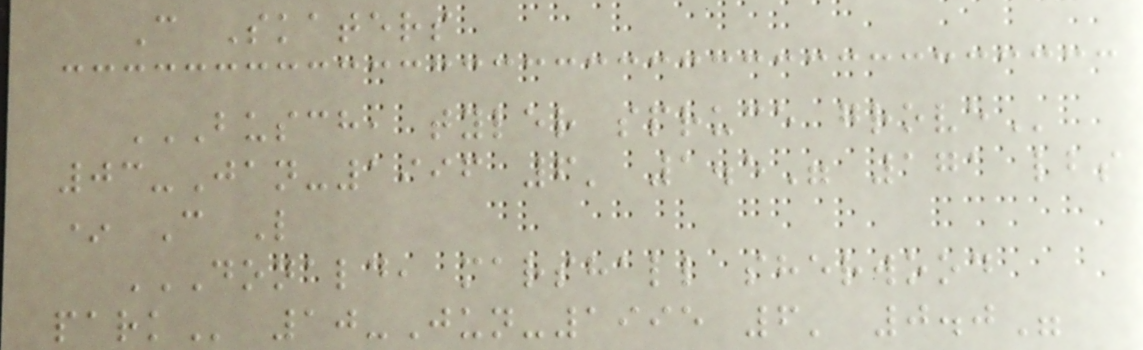C Skaters
BUSCH, TYLER SPRUCE GROVE
03-Jan-1996 6' 1.5" 171 lbs
* C L
DONALD, MARSHALL SHERWOOD
PARK 10-Jun-1995 6' 0.0"
